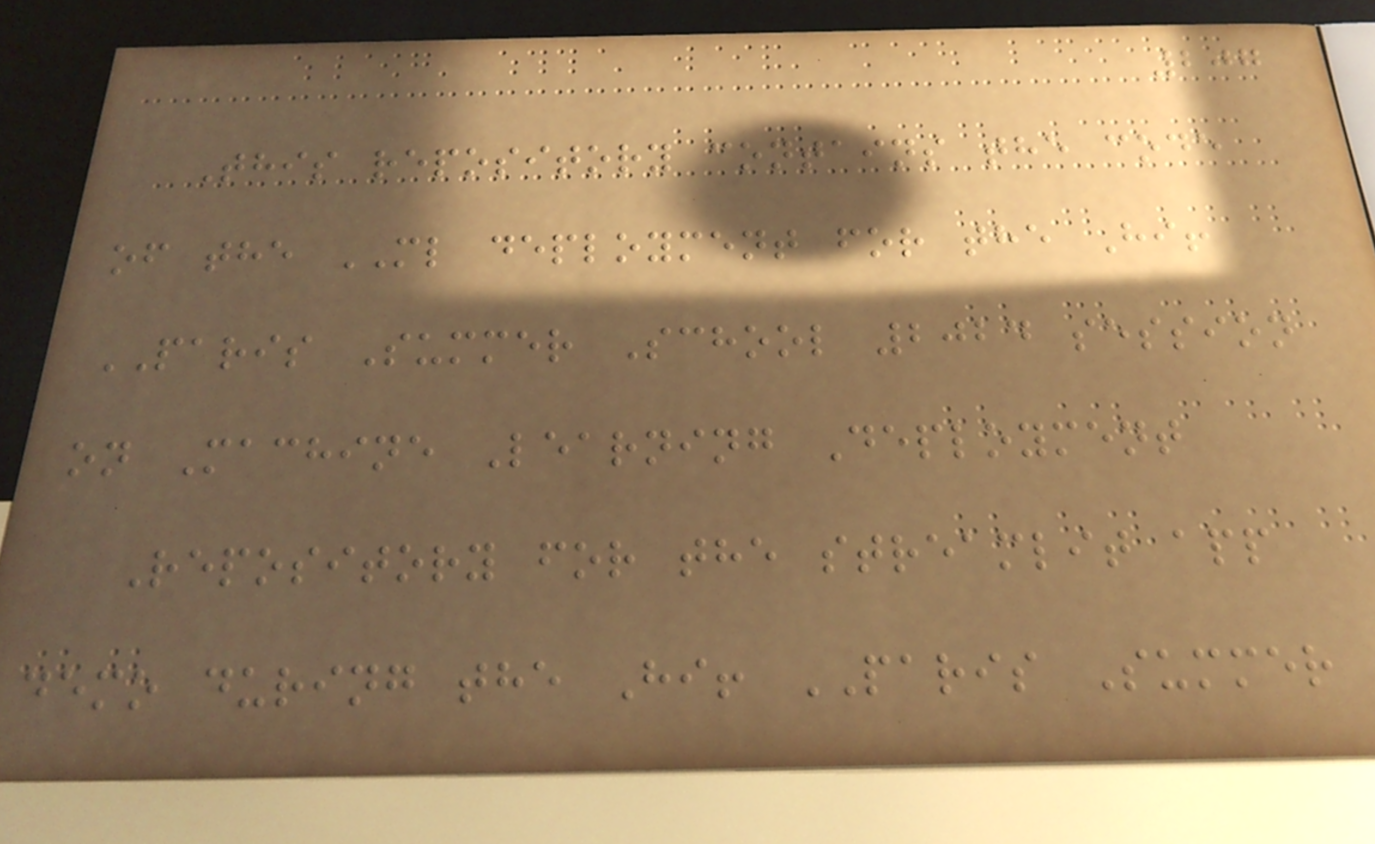207
This repository contains the code
of the ML deployment for the Hi!
PARIS Summer School 2024 session
on Machine Learning Deployment
Repository for the streamlit app
demo during the Hi! PARIS Summer
